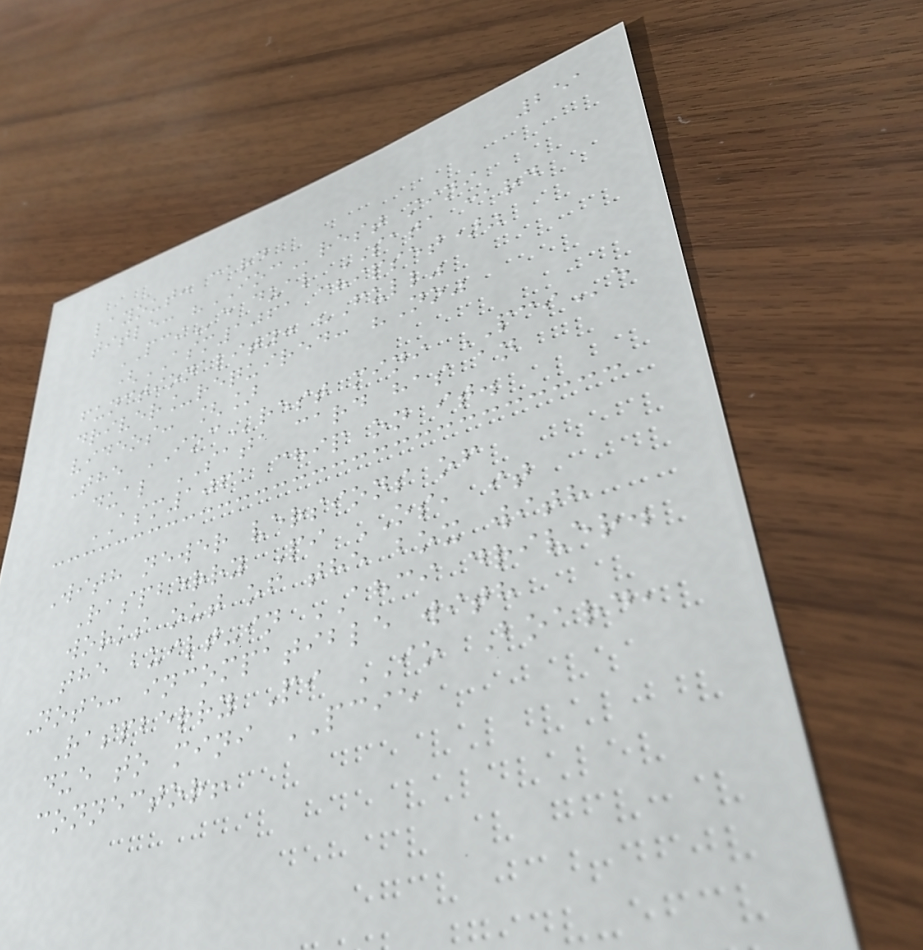251
layout: card
title: "IOCrest mini
PCIe dual SATA card
(ASM1061 chipset)"
functionality: "Full"
driver_required: "No"
videos: []
The IOCrest mini PCIe
dual SATA card has an
ASM1061 chip on it.
With newer versions of
Raspberry Pi OS, it
works out of the box with
the built-in AHCI driver.
Note: incompatible with
Raspberry Pi IO Board,
due to mini PCIE
connector!
